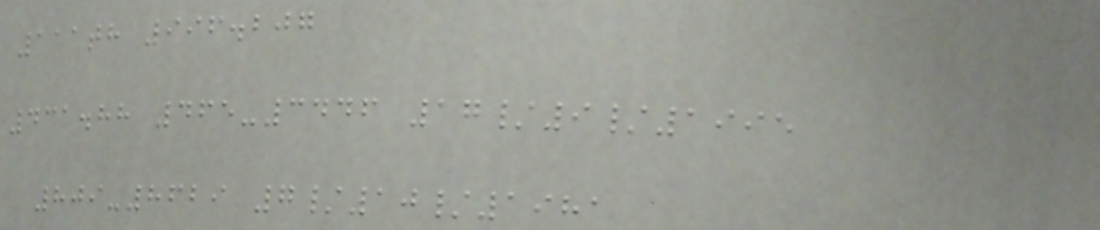111th 996.207
431.88 465-3446 17/9/1995
809-8629 7/10/1981
